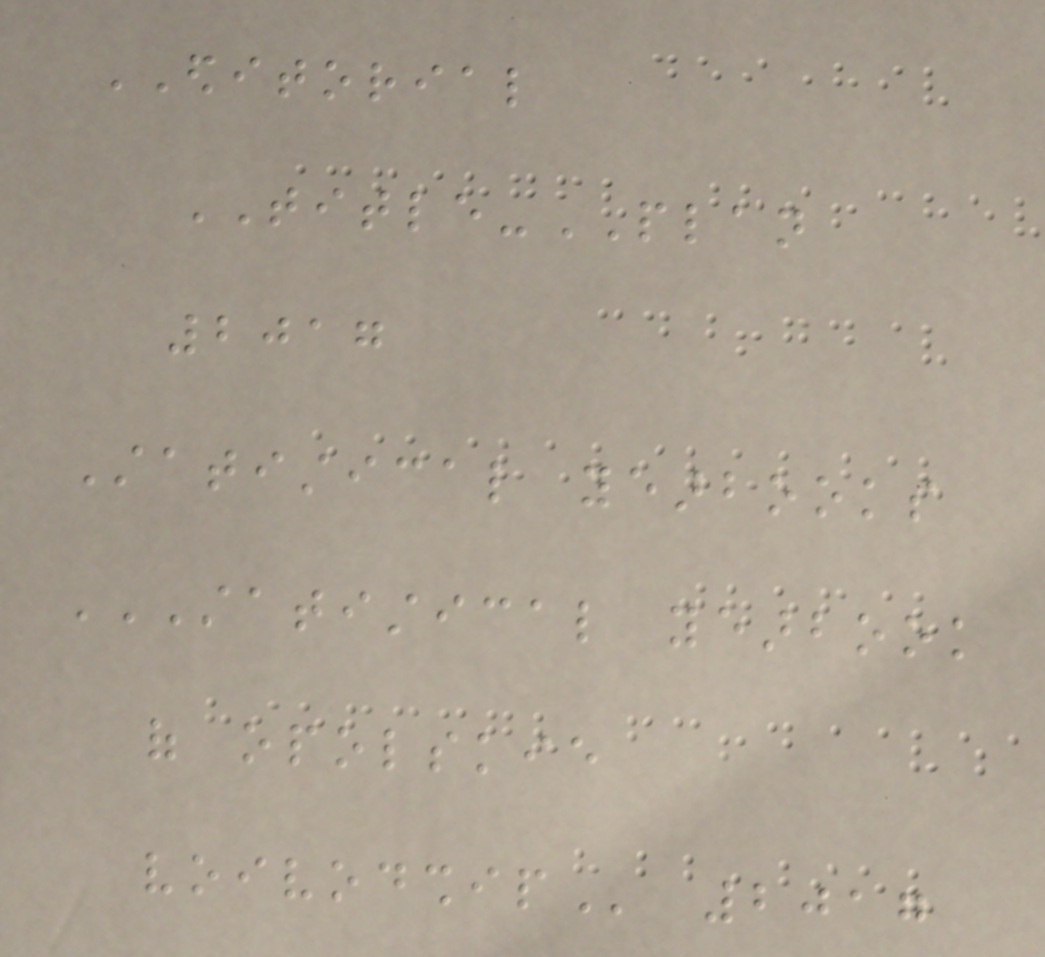EDITORIAL
TITLE-PLAN
2017
Statistical yearbooks
STATISTICAL YEARBOOK
OF OPOLSKIE
VOIVODSHIP 2017
